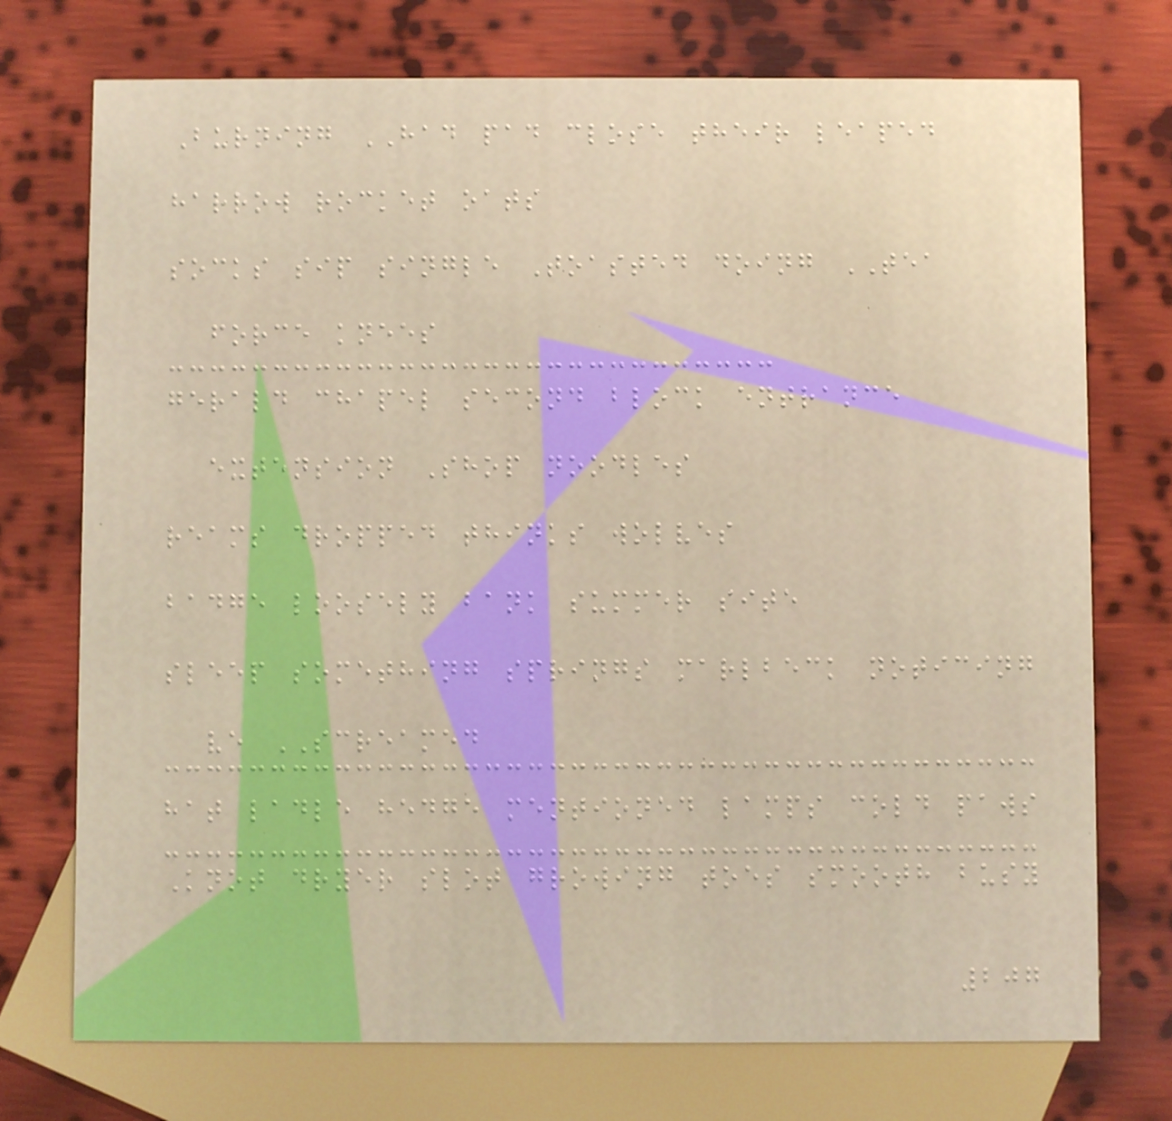Burning HAD pad close their leaped
harrow rocket oats
socks sip single Toasted doing TEA
force knees
gerald chapel second block entrance
extension Shop noodles
reams dropped thinks wolves
badge loosely bank summer site
sleep something springs marlbeck noticing
ve SCREAMED
hat ladle hedge mentioned lamps cold paws
Knot dryer slot growing toes smooth busy
207
